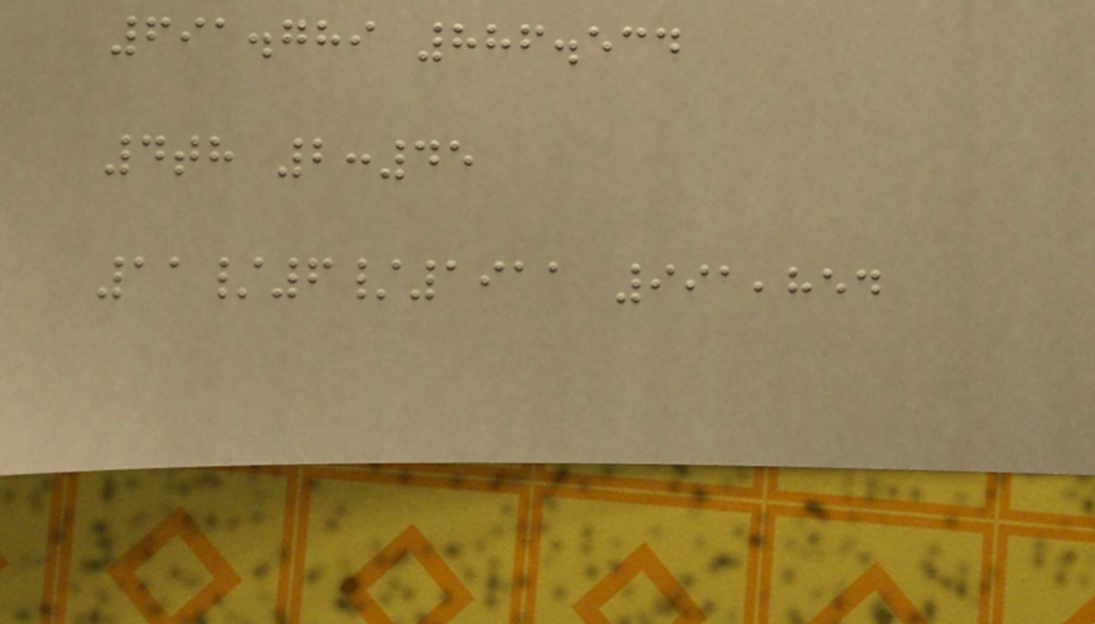691.789 886.534
4th 2:45
11/6/1911 991,854
